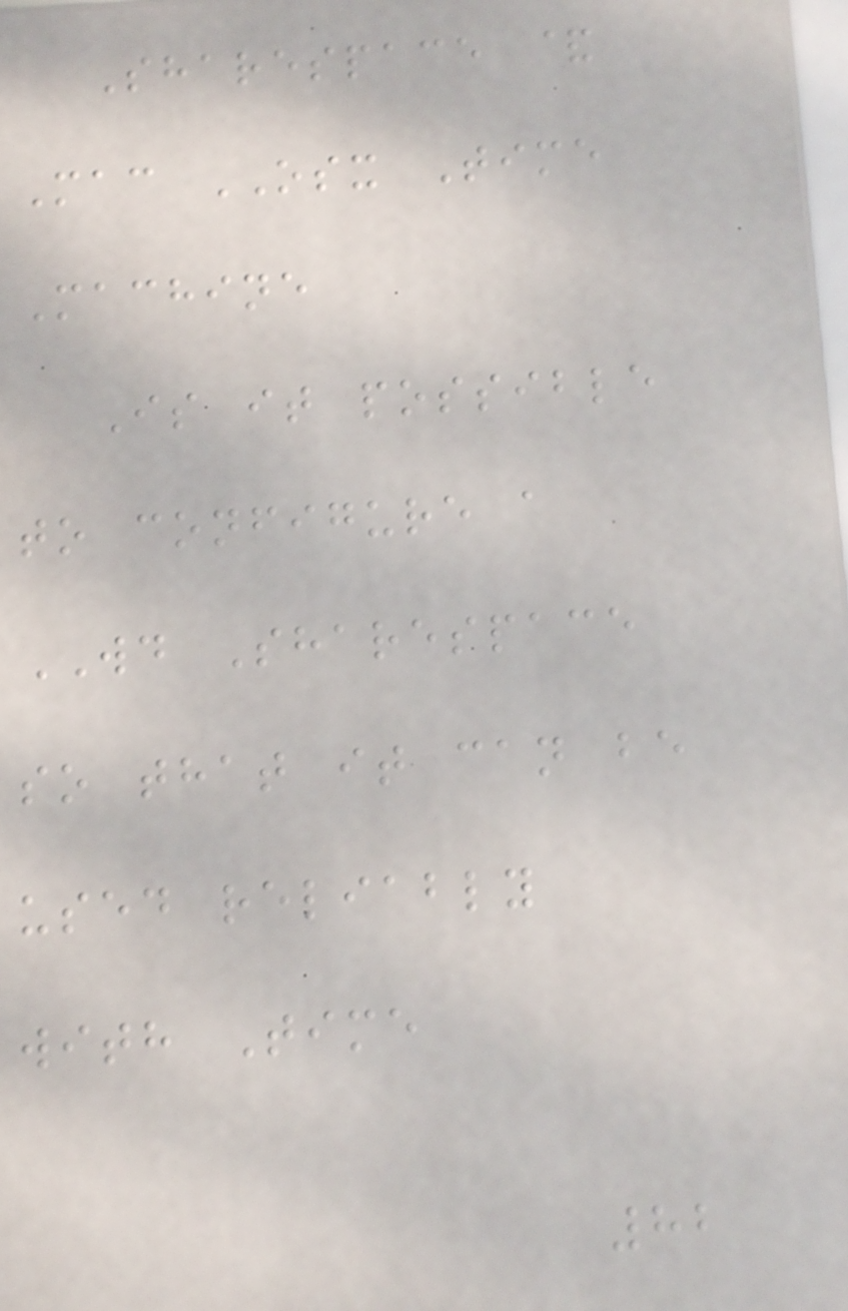Sharespace &
Mac OSX Time
Machine
Is it possible
to configure a
WD Sharespace
so that it can be
used reliably
with Time
82
